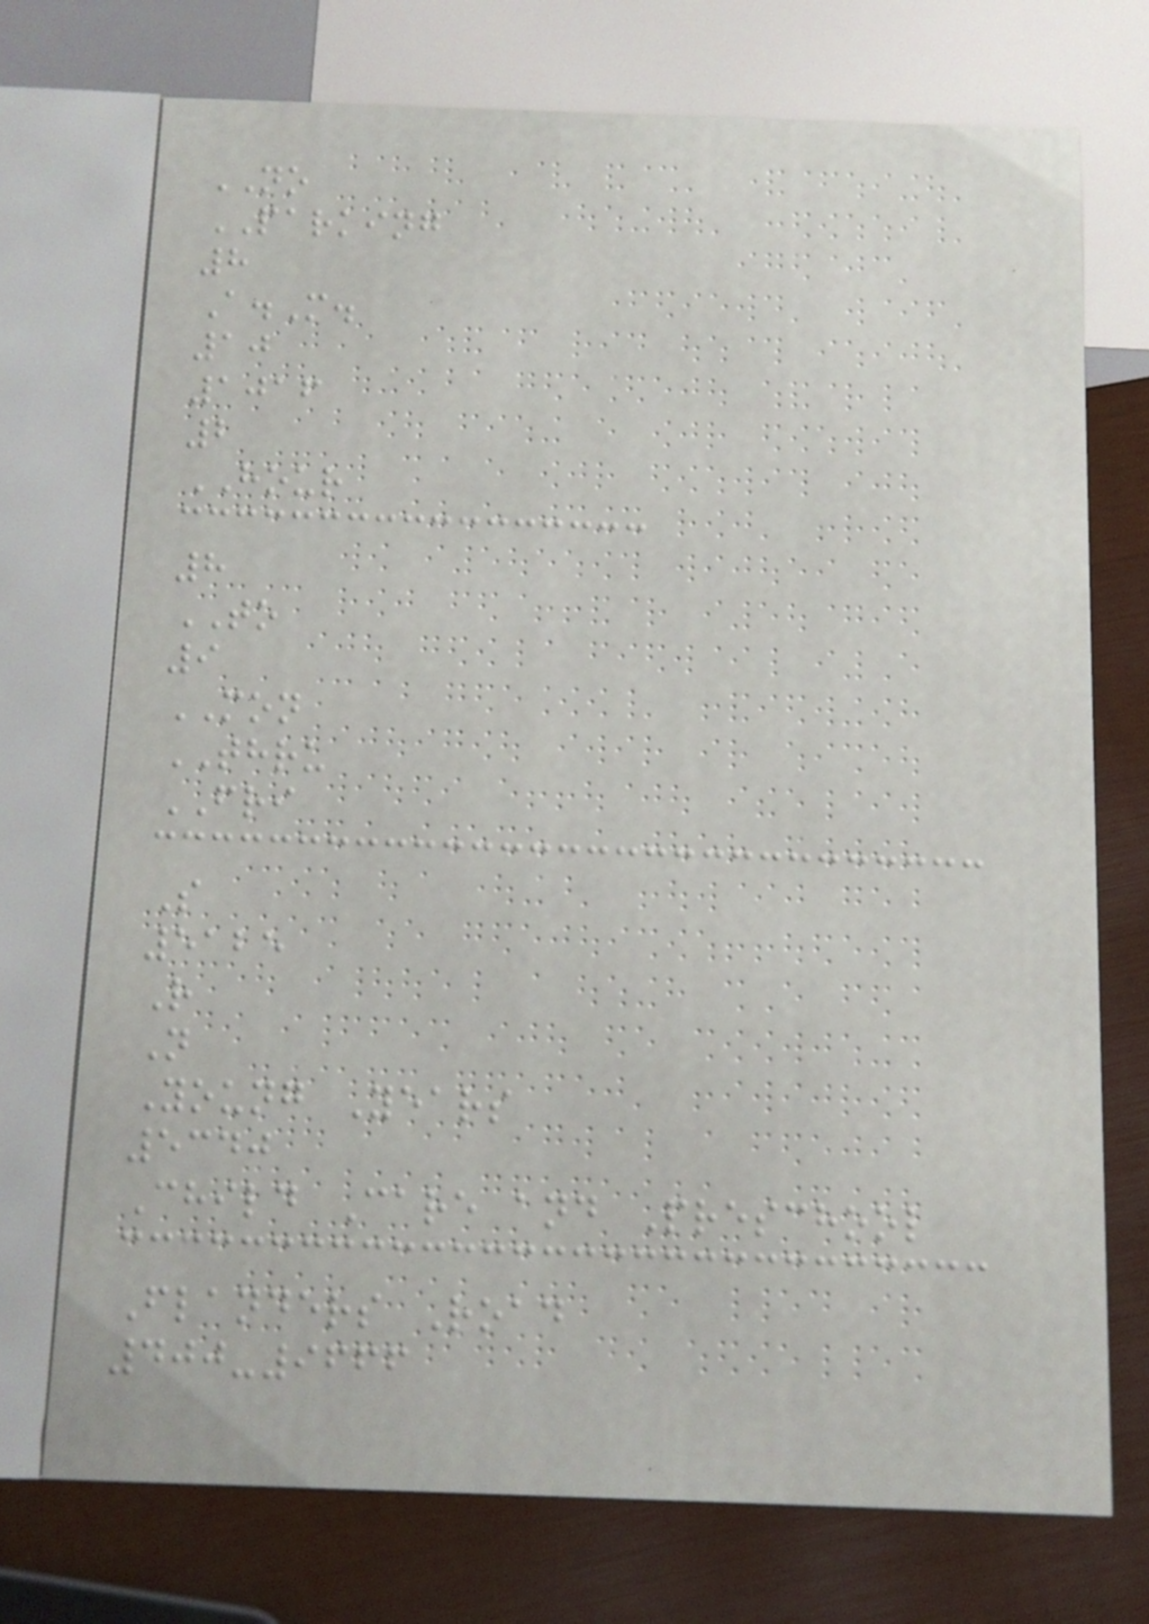NO
PARKING
8
A.M.
10
1016
2
HOUR
8
TO
9
MON
THRU
FRI
S
5125
R
N
Young Years
5340
Child Care and Preschool
Flanders Road
400-9666
